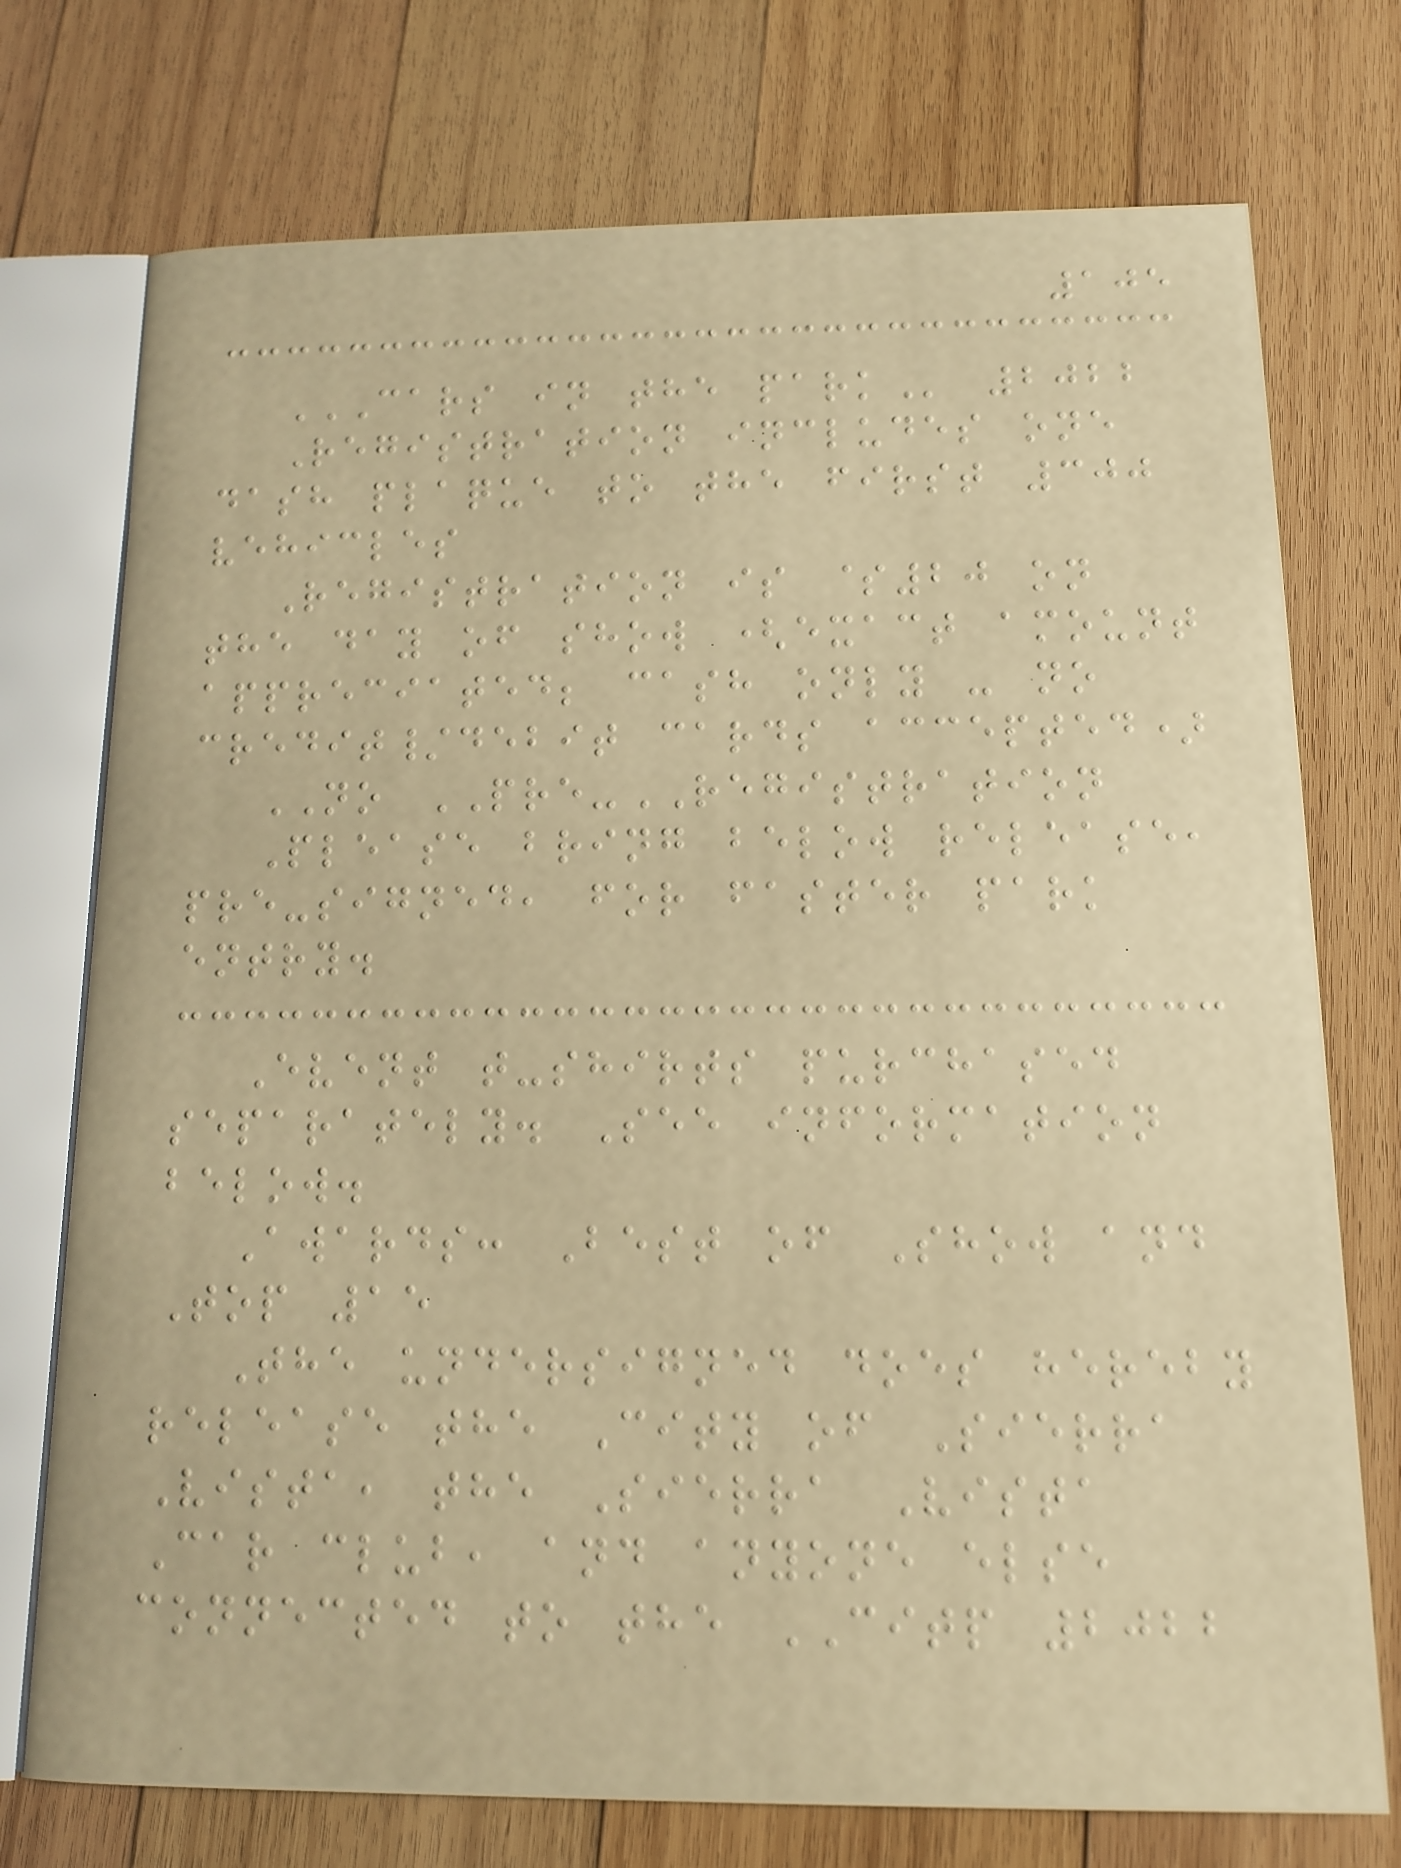105
CARS IN THE PARK 2022
Registration includes one
dash plaque to the first 300
vehicles
Registration is $20 on
the day of show (exact amount
appreciated; cash only - no
credit/debit cards accepted)
NO PRE-REGISTRATION
Please bring below release,
pre-signed, for faster park
entry.
Event t-shirts purchased
separately. See information
below.
Awards: Best of Show and
Top 15
The undersigned does hereby
release the City of Sierra
Vista, the Sierra Vista
Car club, and anyone else
connected to the CITP 2022
